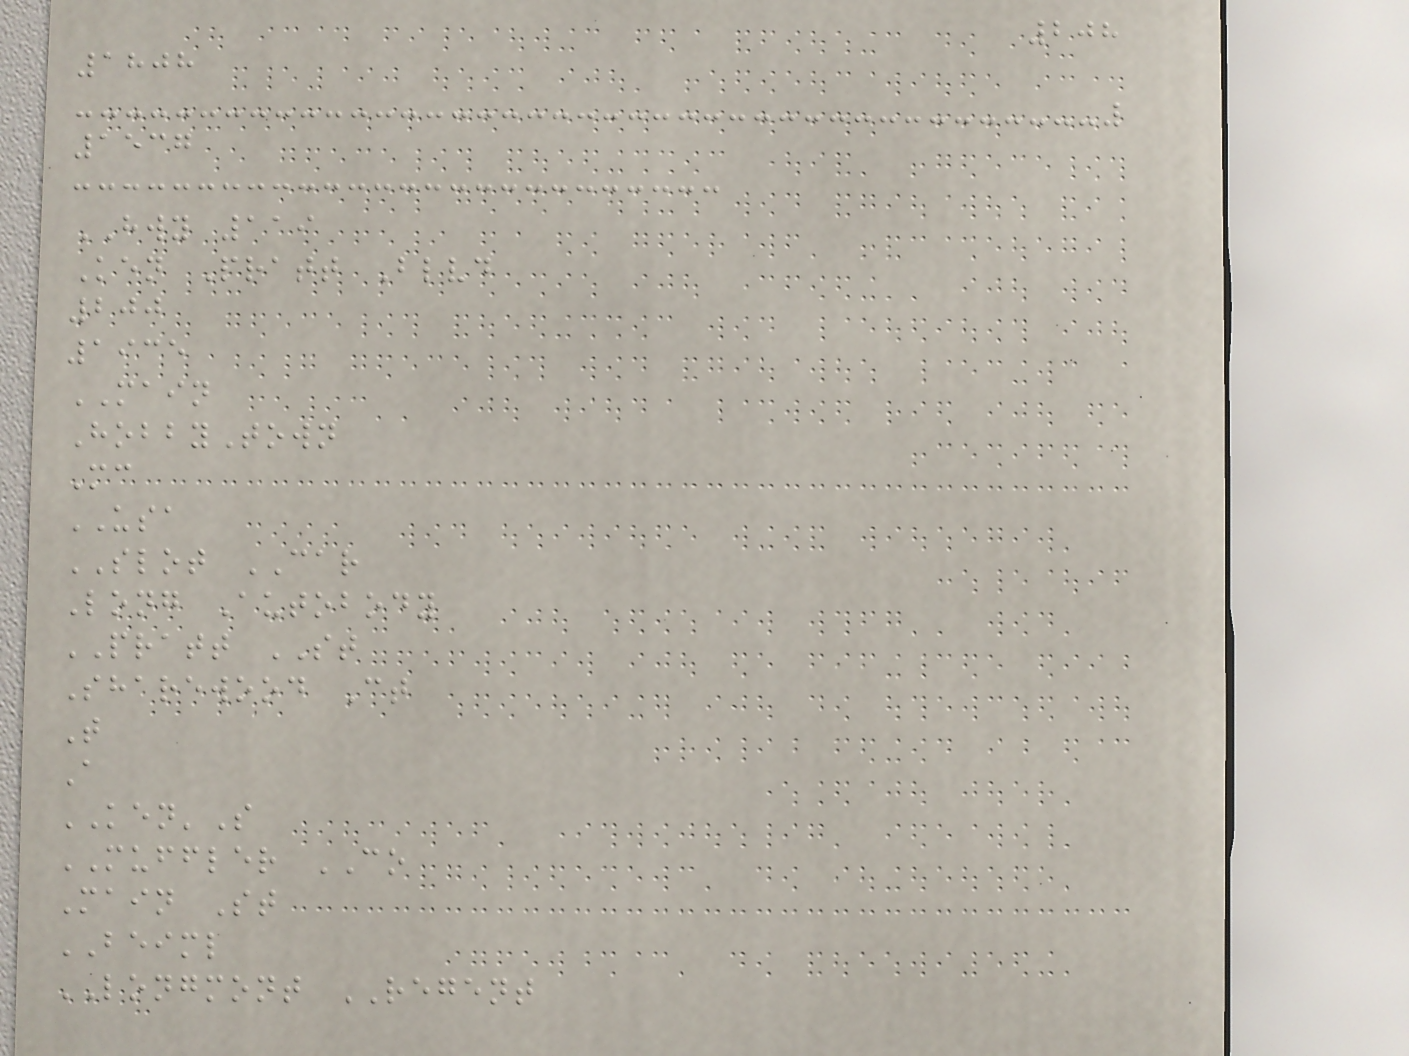208
1808
1537
HWY 119
Ken Pratt Blvd
200
1935
MAIN
HobbyTown
Mc
USA
SLOT CAR
Long Autobody
PRATT ST
Sharewood Ct
T
A
KEN'S
MUFFLER CO
Main St
BEIML
LONGMONT REGENT
